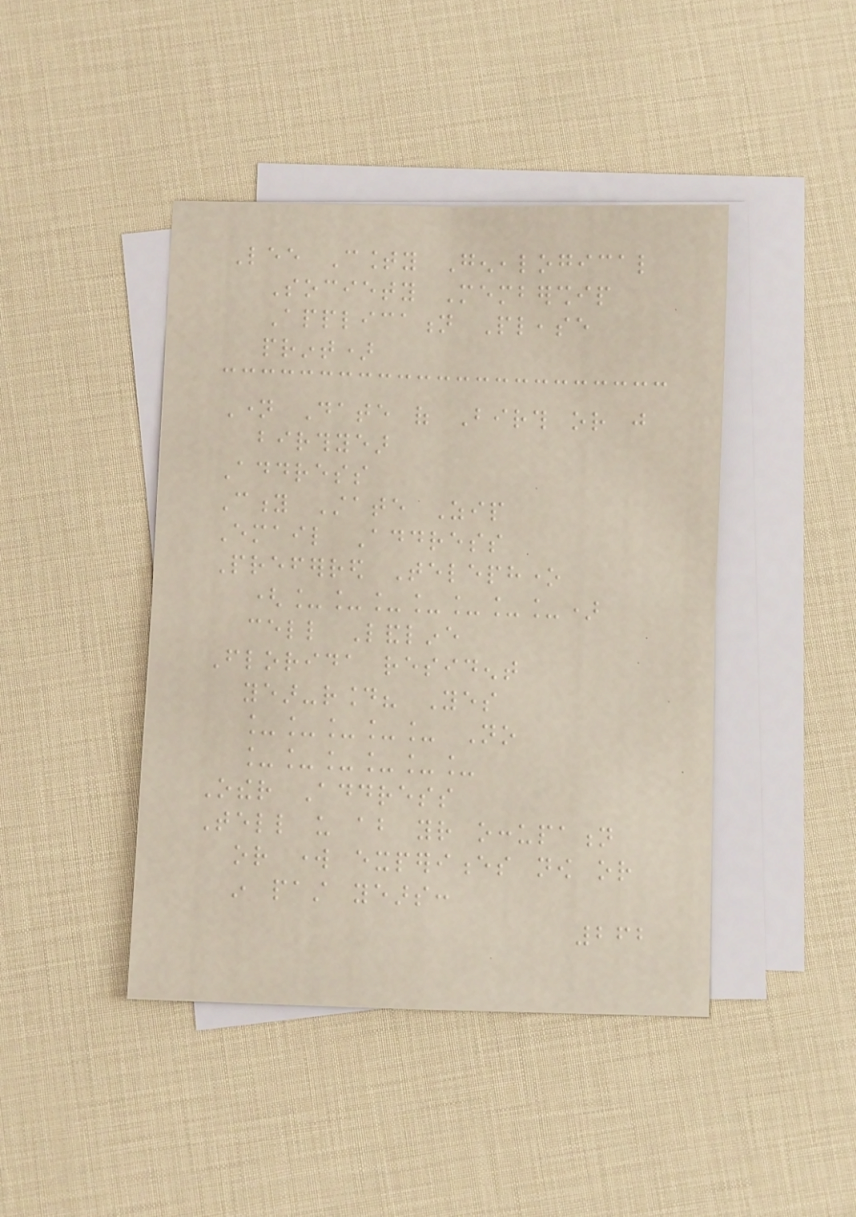Lee County Genealogical
Society Membership
Application Please
print)
Name Date of Birth or just
birthyear
Address
City State Zip
Email Address
Preferred Telephone
(_______)
cell Landline
Florida resident
year-round? Yes
_____ No
______
Other Address
Tell us about your occupation
or work experiences now or
in past years:
262
